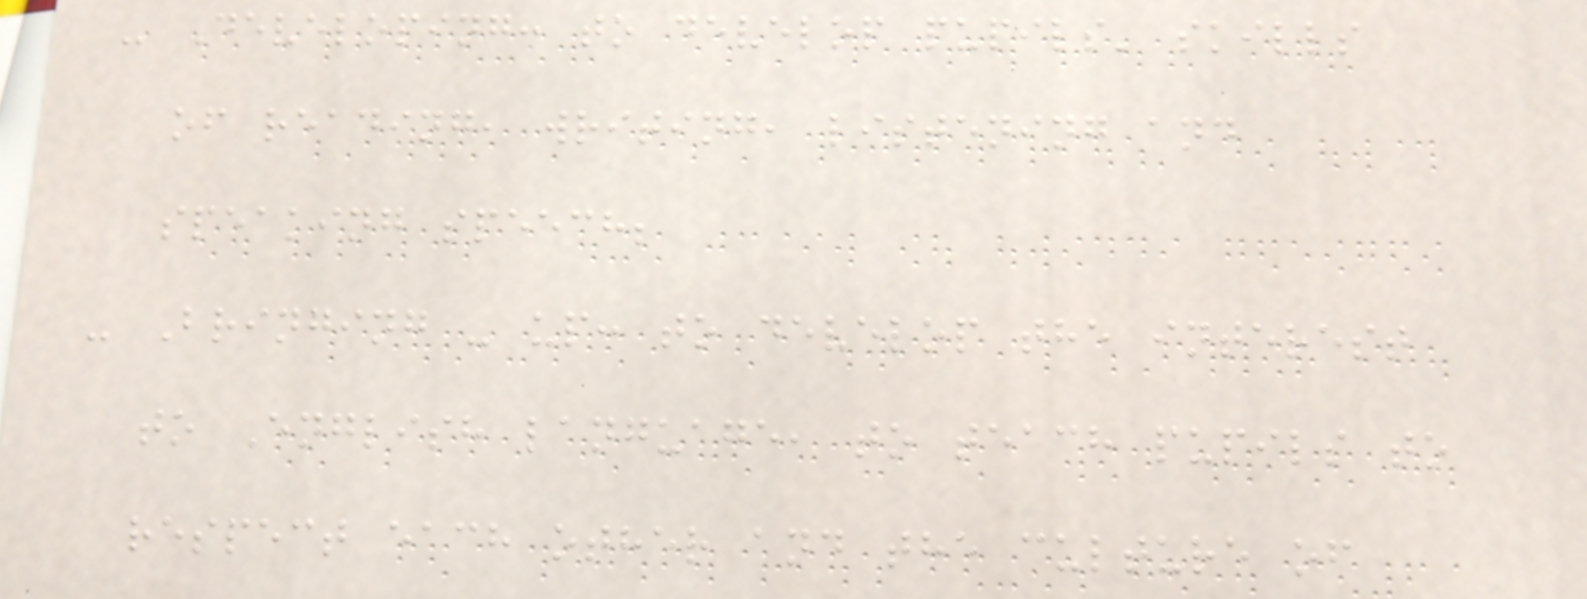- Developing: to develop pupils' skills
of reading, writing, listening and
speaking speech;
- Bringing - up: to develop the interest
to English language, to teach pupils to
respect each other and the culture of
